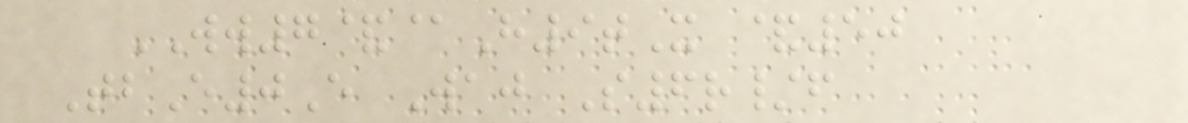WW7&@H9tX &50
TbE0E Waj S6r/f
